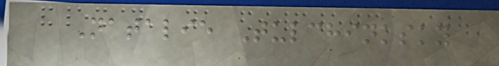Natalie Tulchinksky
